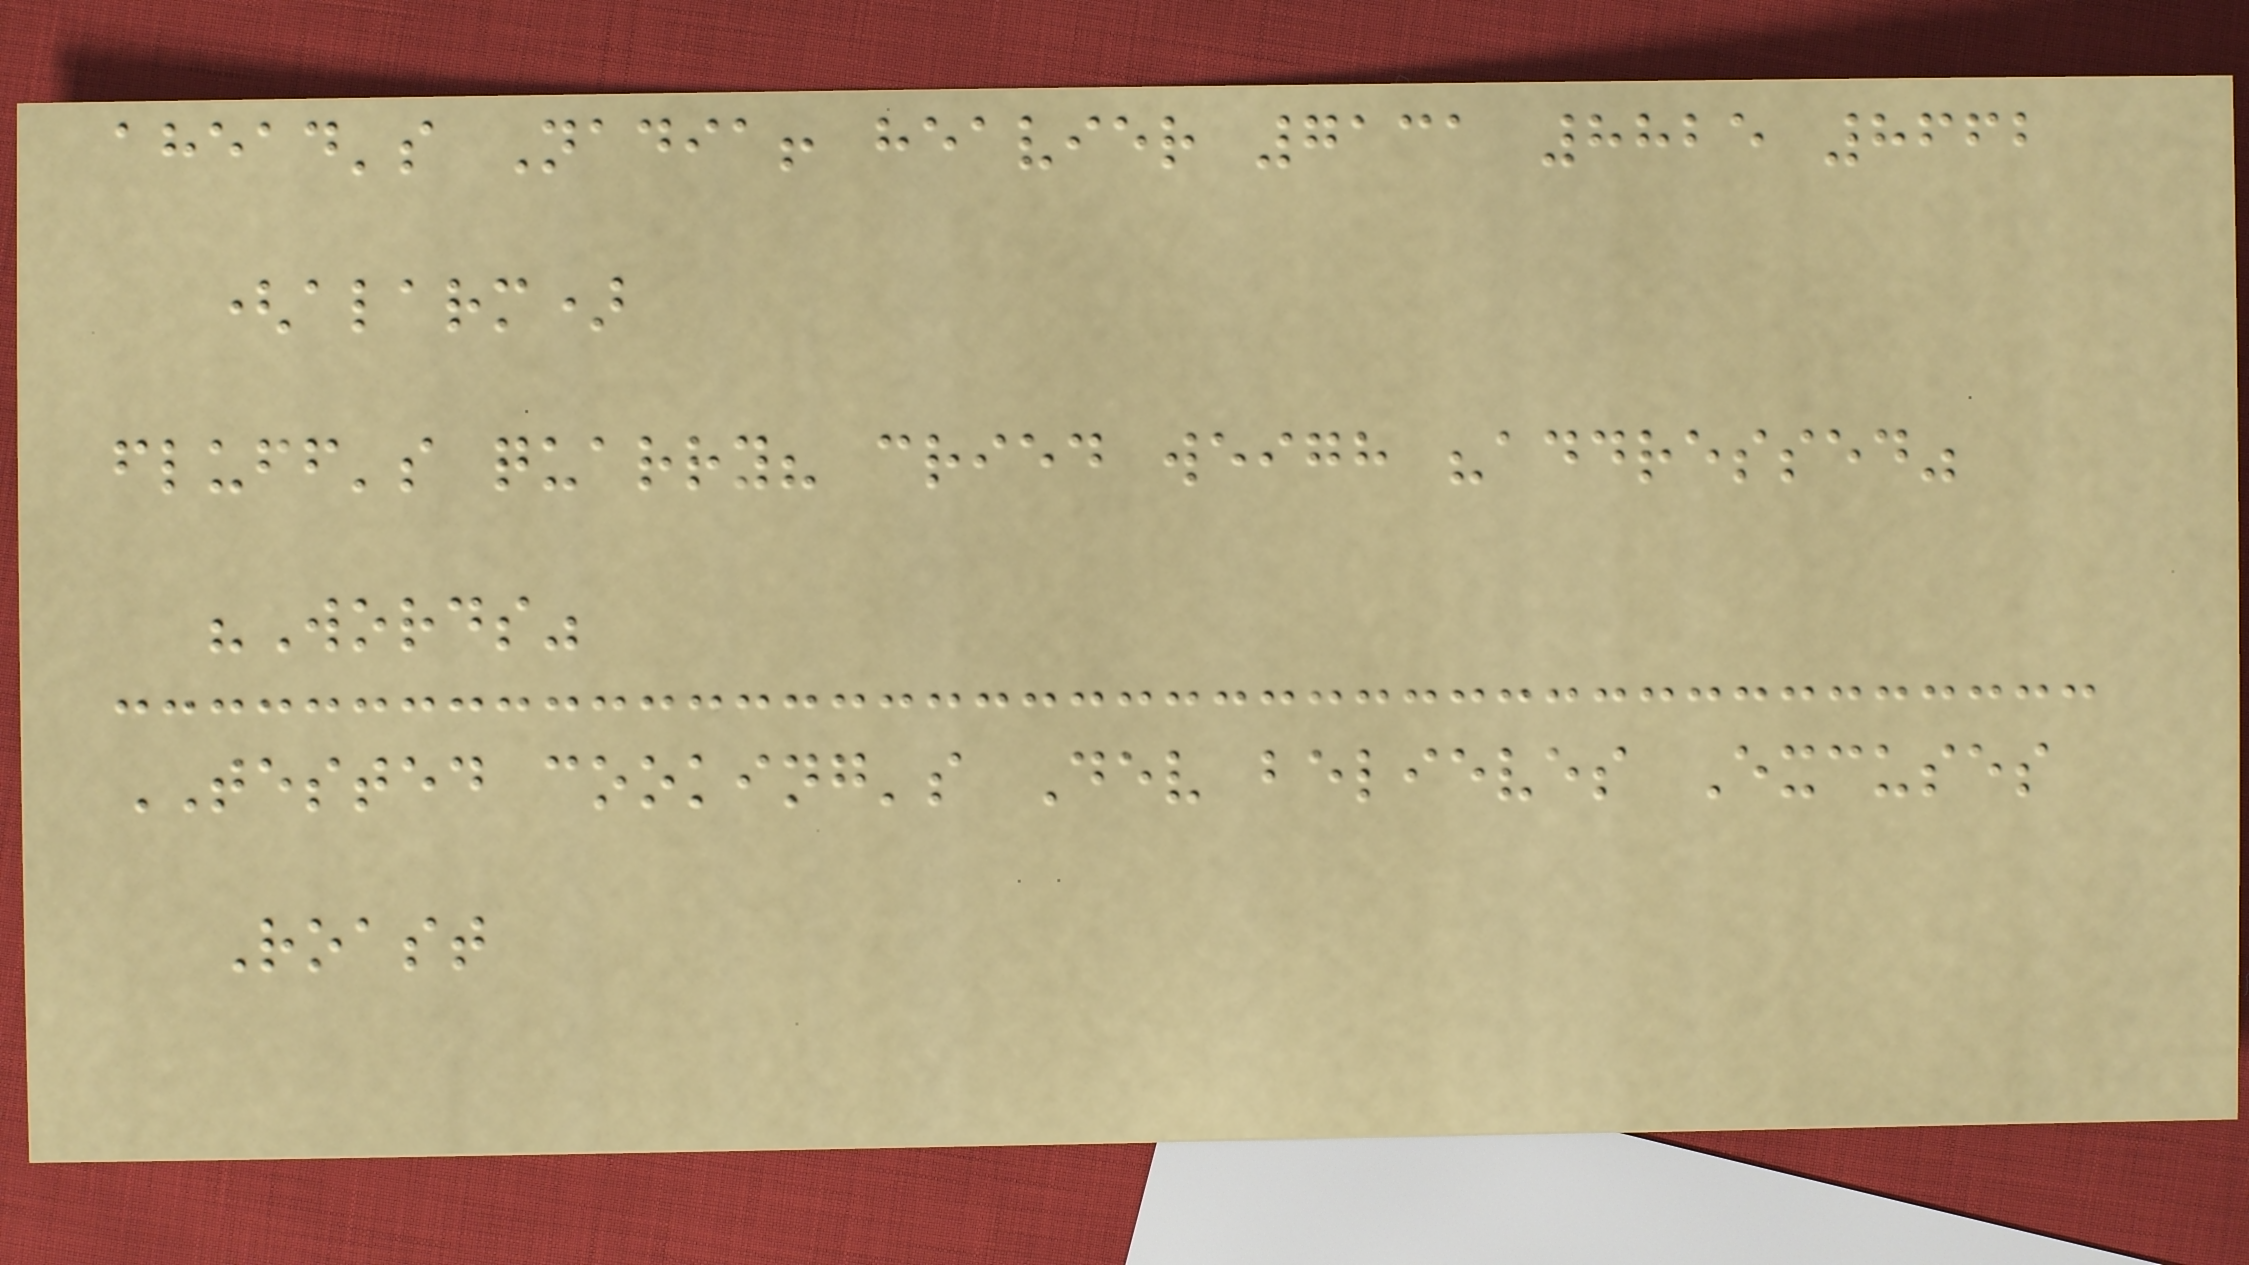ahead's Nadia! heavier 7131 8825 8662
(alarm)
fluff's quarry? cried weigh "addressed"
"Words"
TESTED cooking's Dev believes Excuses
Roast
